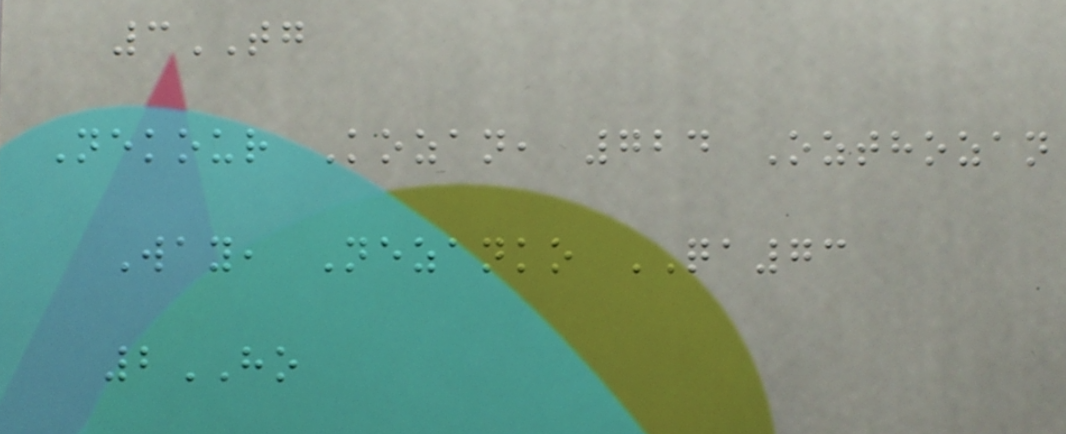3TG
Nekour Kozan, 724 Ozthozan
Way, Nezanko QA73
2HO
